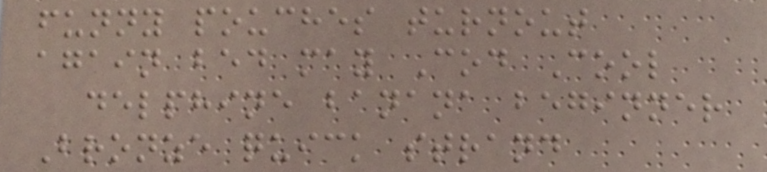funny pouches turnout
again bed may Cod Cool
delphine banana beginner
Bronze quick strand
